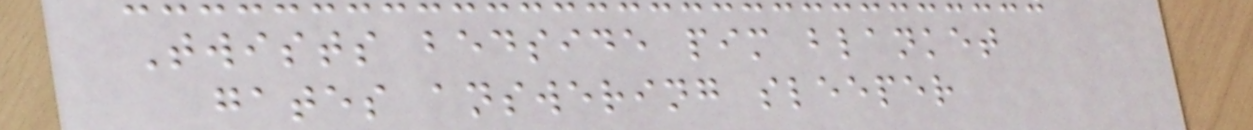Twists bedside pim blanket
gates answering sleeper
